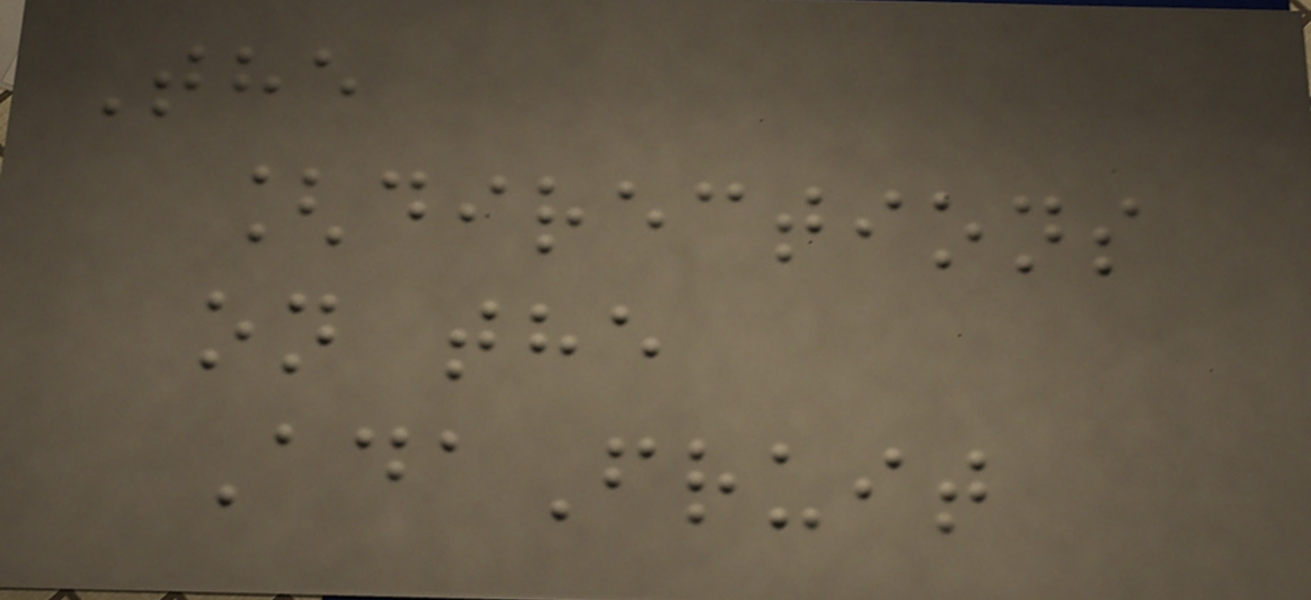The
[directions
on the
AdaFruit
